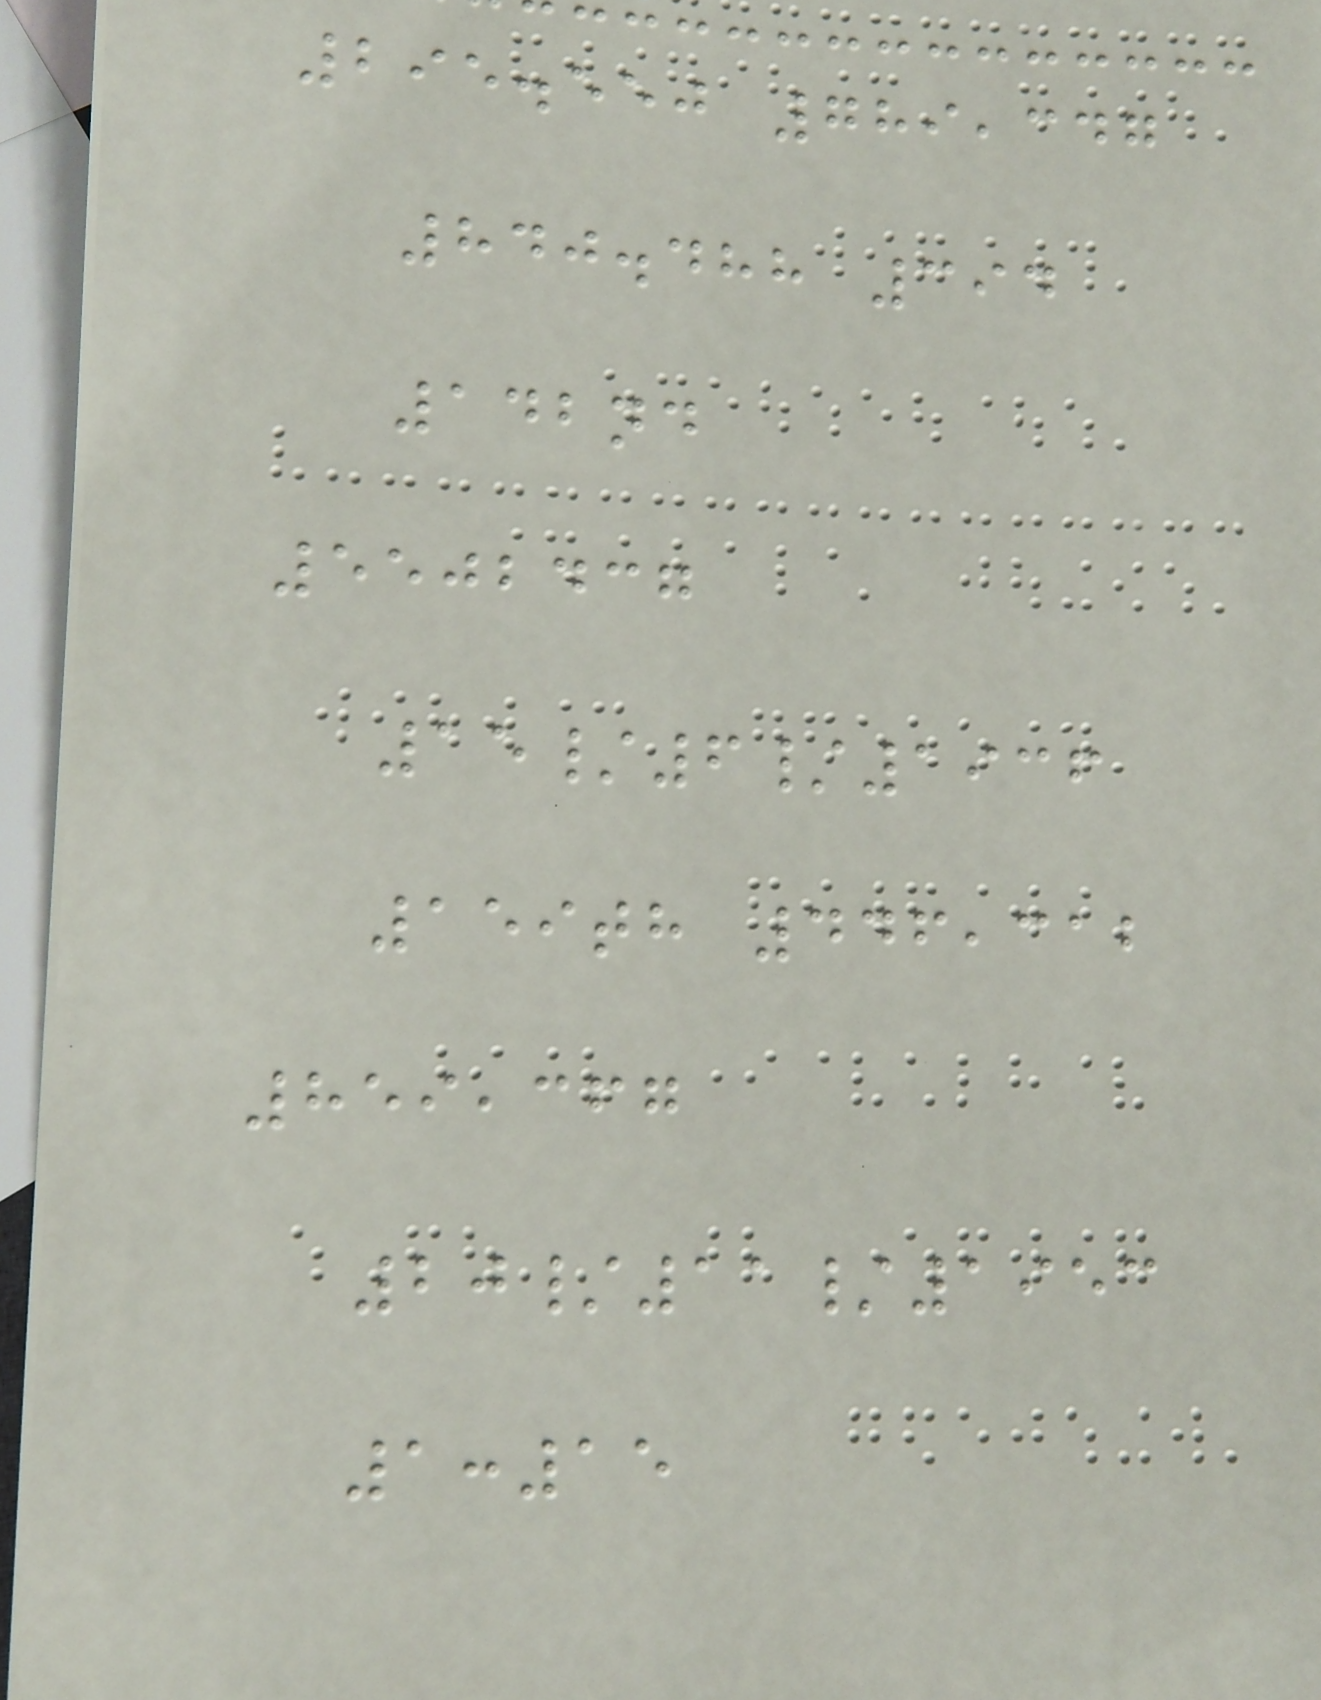295.550 789,347
840.488 394
142nd
5502437
15/6/1936
159th 446,312
859,367
20/11/1953
1:15
